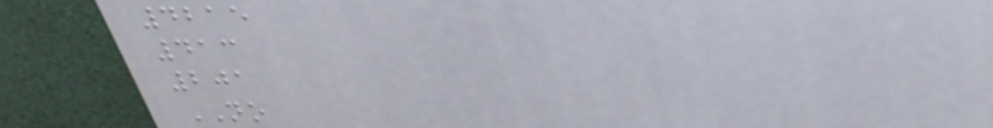4215
413
201
NO
